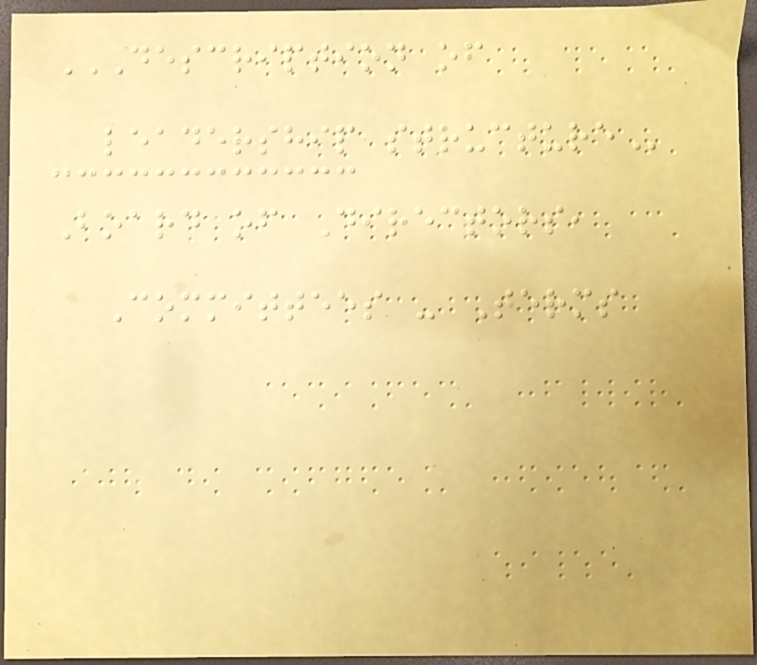DESCRIPTION OF
LEADERSHIP STRUCTURE
Board of Directors,
Committees - Terms
